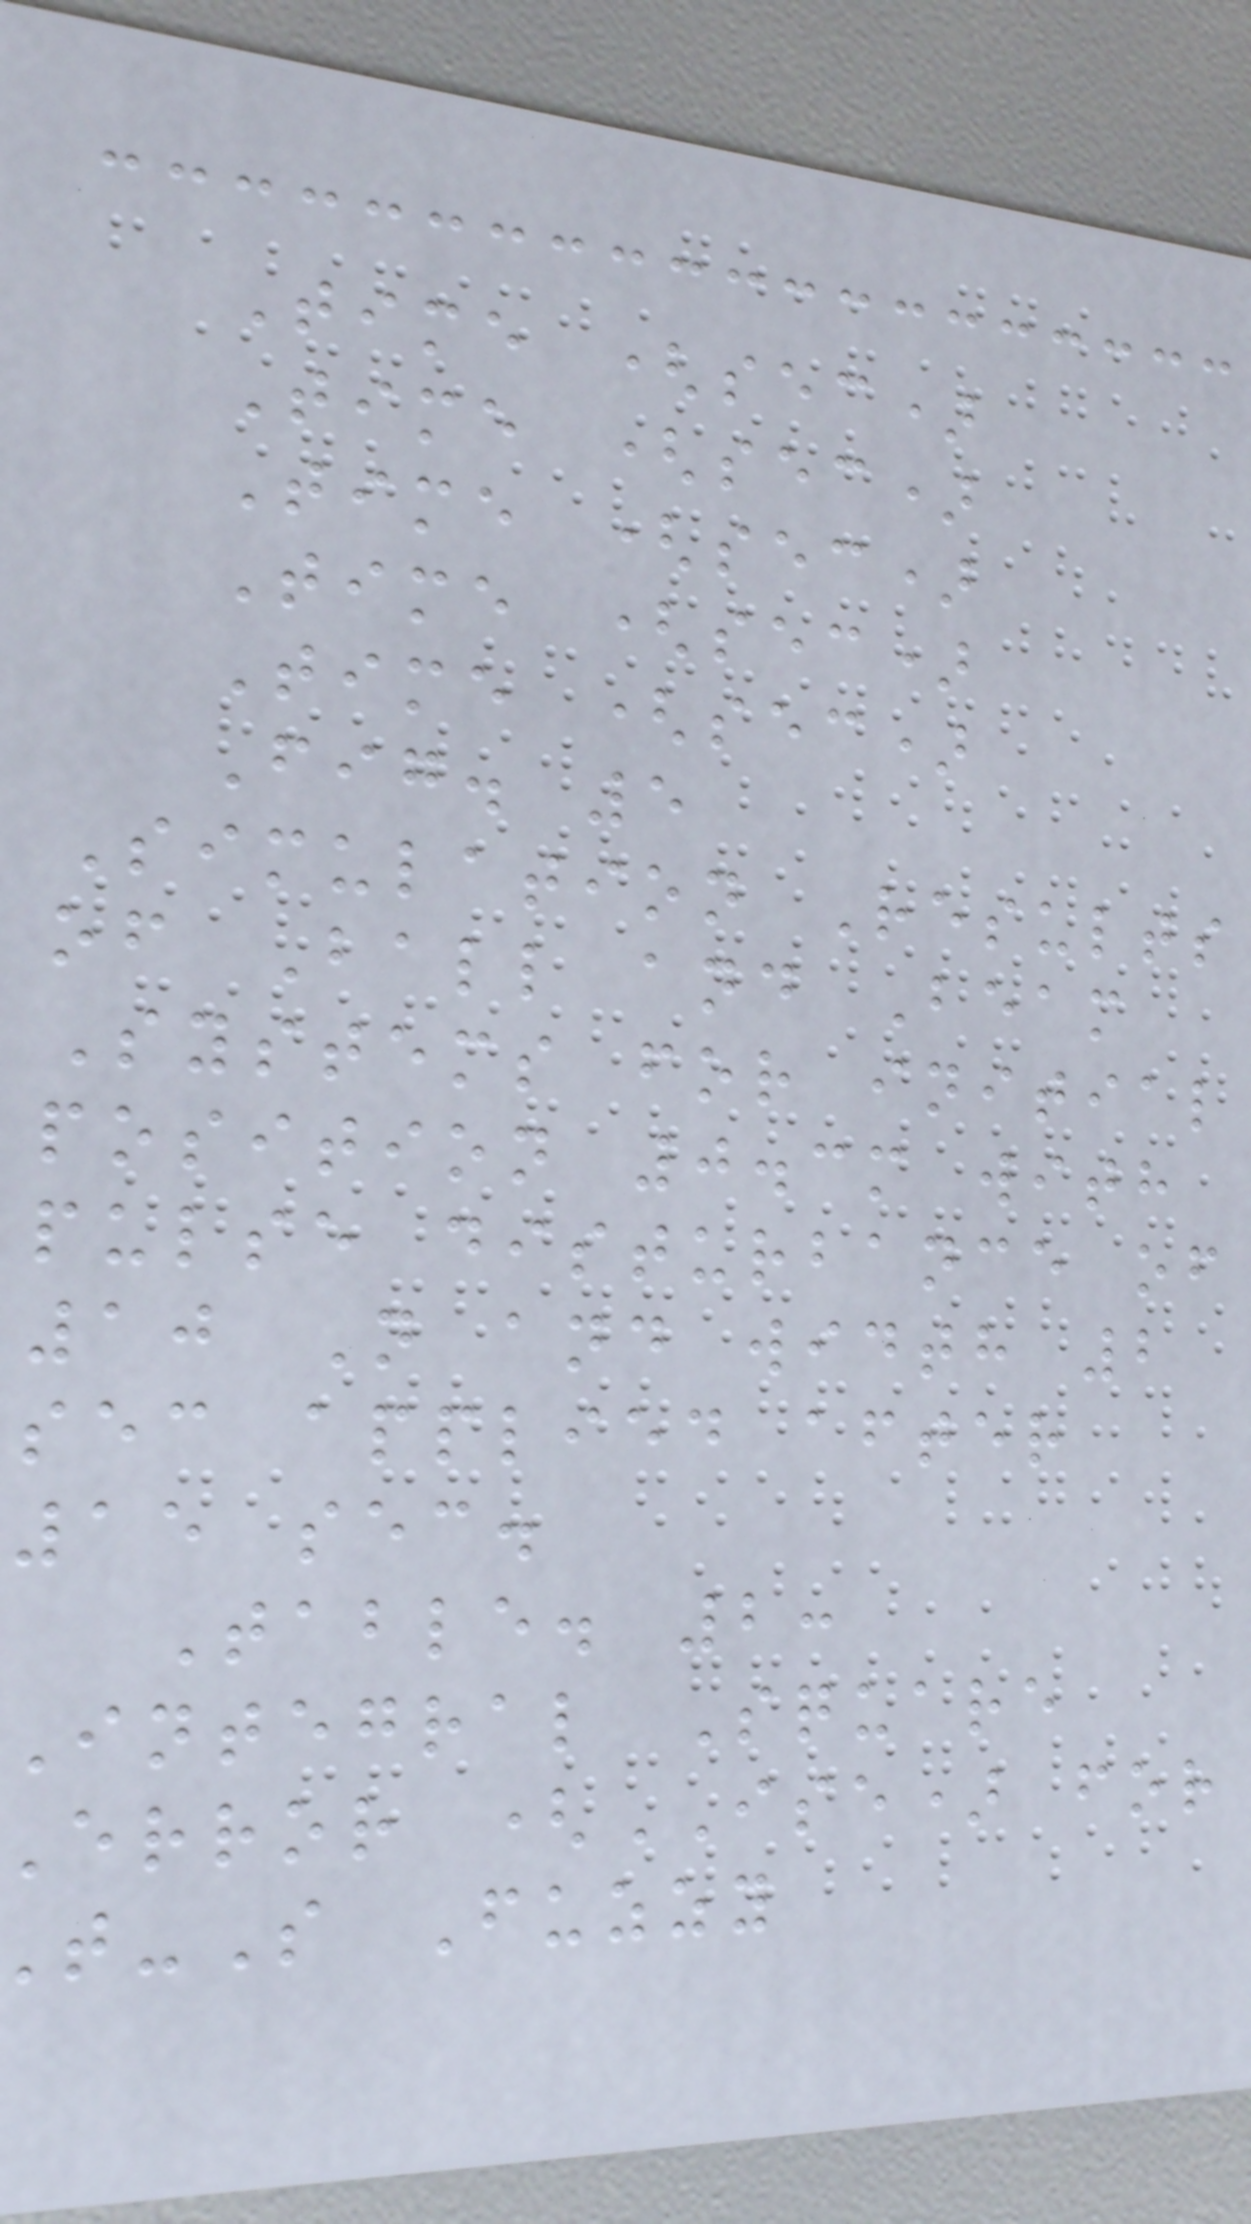Time (sec)
Time (sec)
Time (sec)
Time (sec)
Time (sec)
Fig. 5
Simulation Results
of Ball and Beam
Systems for initial
position 0.3m with
pulse disturbance of
10 N and width 2
sec applied after
15 sec.
Table. 2:
Integral Square
error (ISE) for
-S Fuzzy
